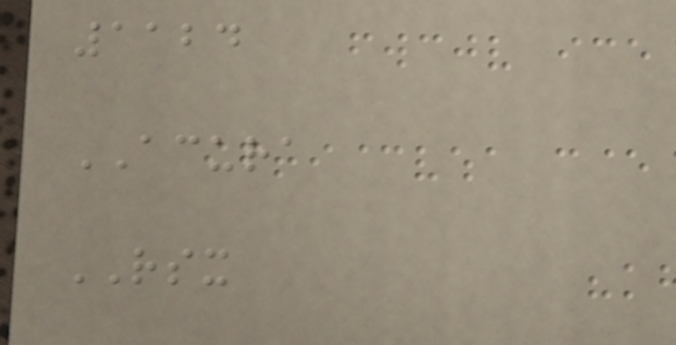1124
ACURA
RSX
